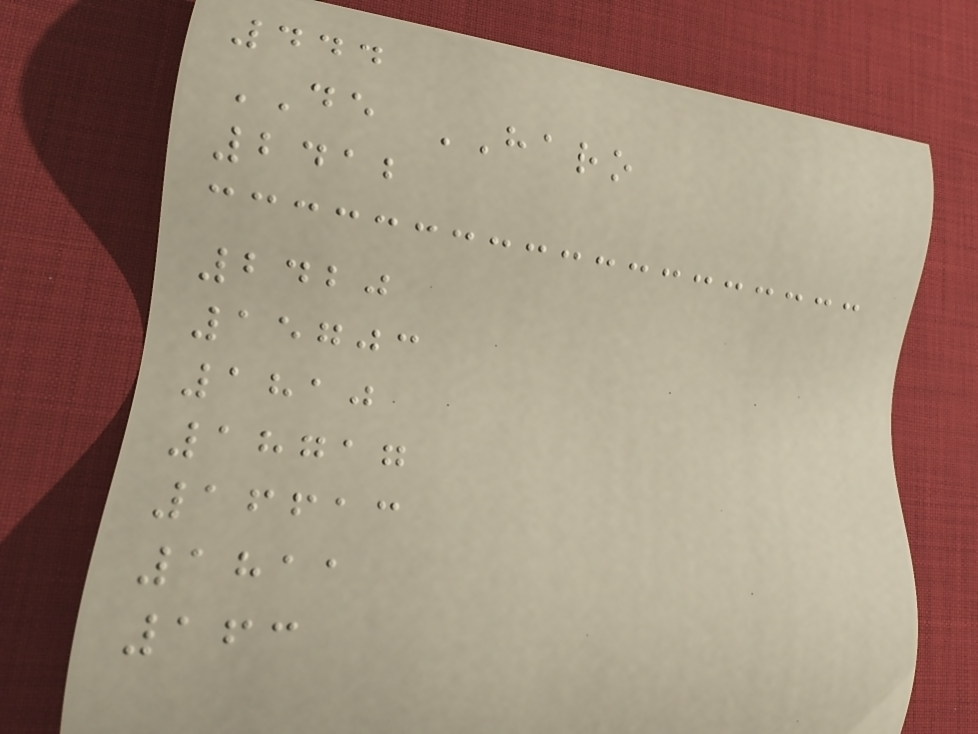444
DE HARO
2412
2420
15703
1810
18717
16613
1811
163
